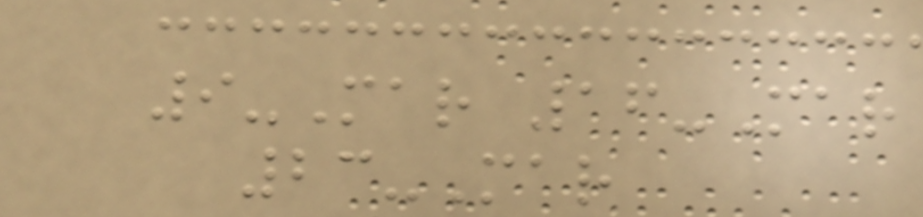9-Mar 16-Mar
23-Mar
